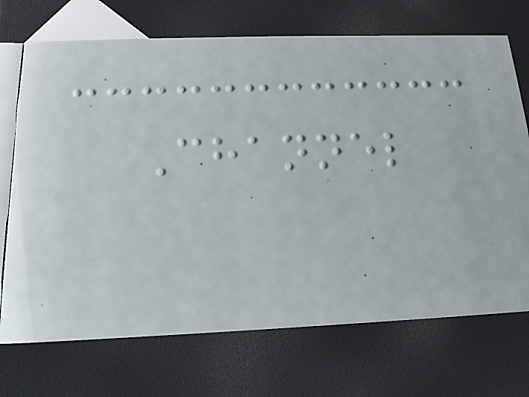Channel
